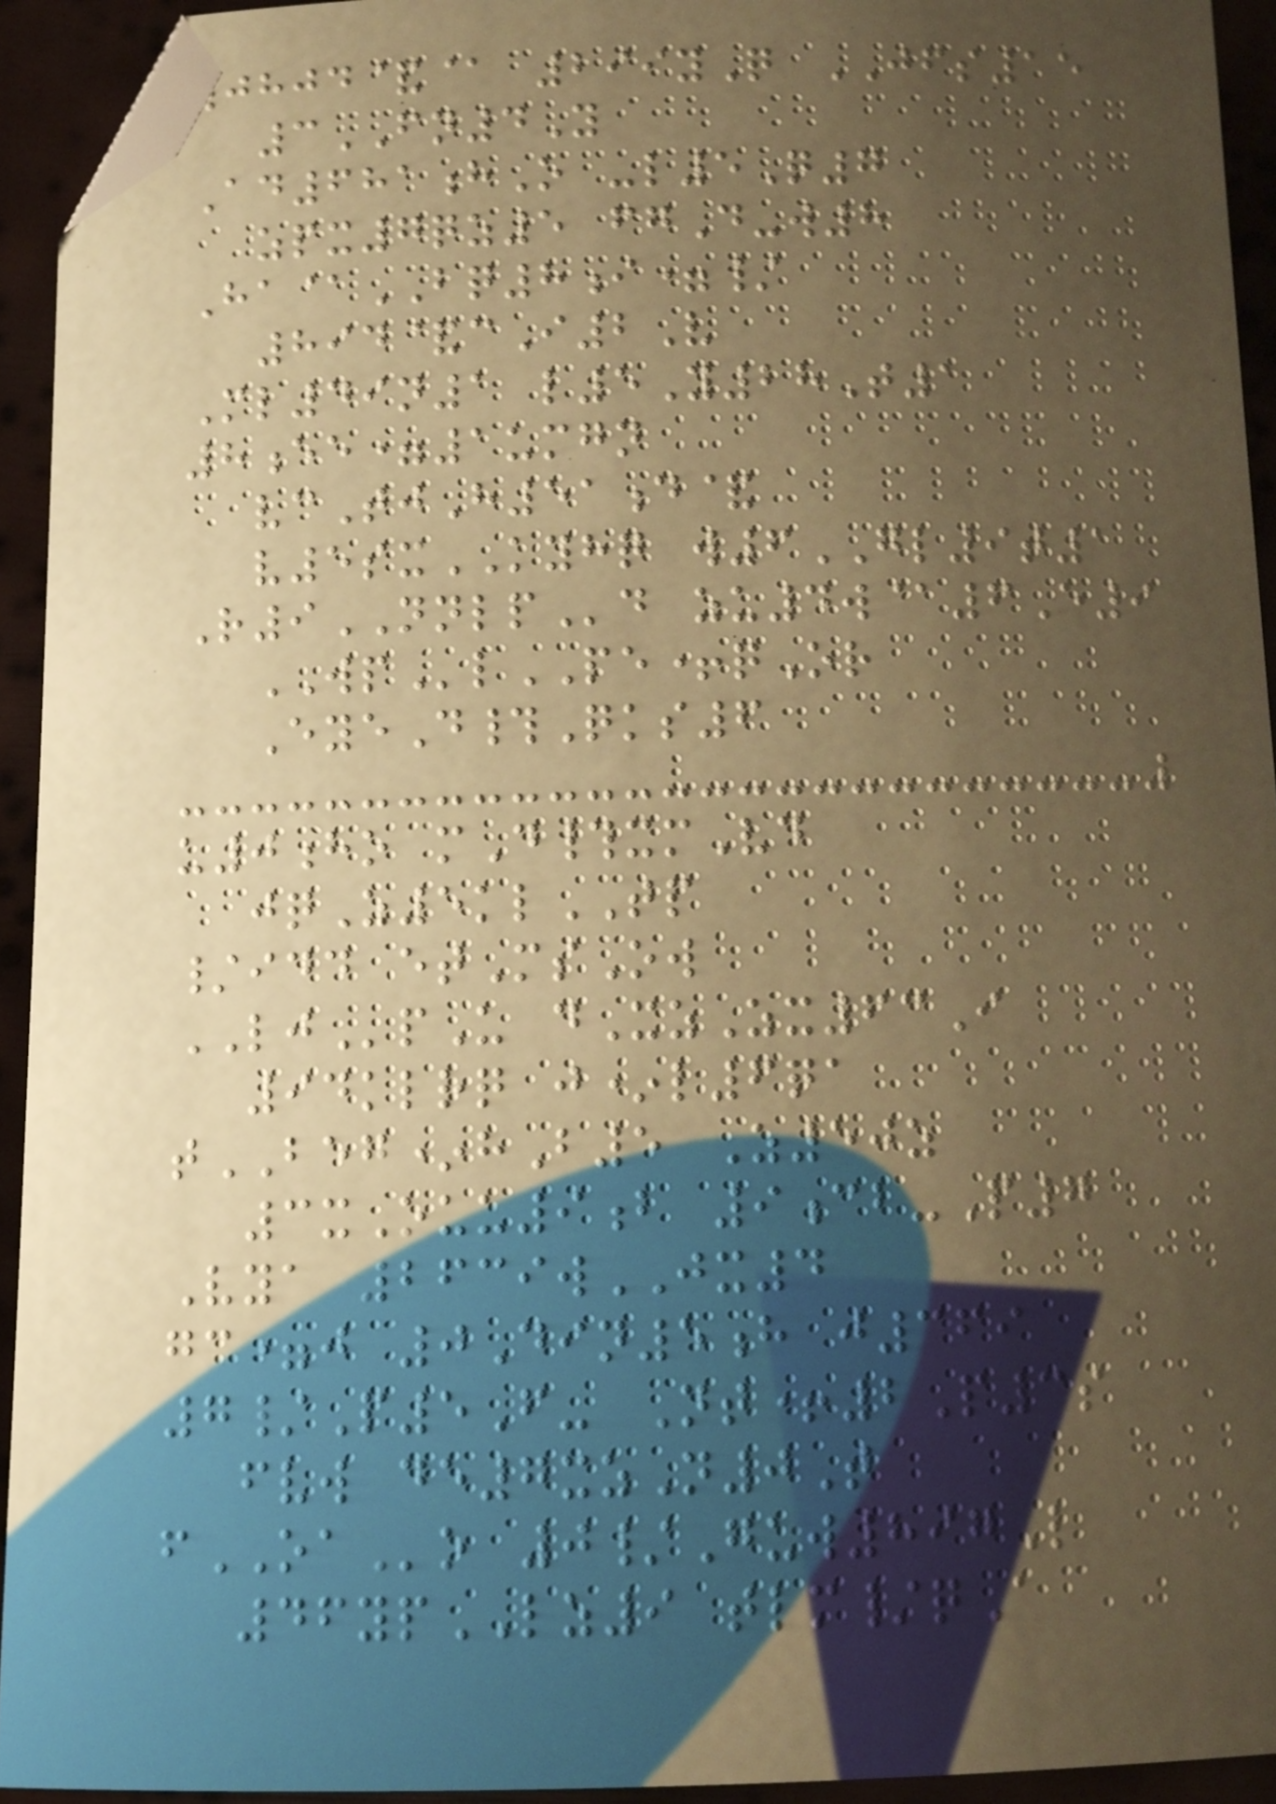0804&@ 299yQ JFS15
3FN4Y
Ad681hO -l5Q7
zpx7qz5 fgD-w8
Ha@BQ8i=/
894&cI2V
Ml49n1 l5Y28T1
8ee=1umgn
vcTjH51d&
v5sxKYHQ w6GL9t1
R9NNLPd zu4w@6E9
WPlPE+qOr
EyeD#Qks6
u0ho mD#xmVd
jqZ5klTP
/idd etMsOw
LJpU dXzZx63I
94klrq j*l6qa
tBEG*hB5 Z50z
3xOuu9b 9cb-P7
Vya 2639wJX4
gc=j 0Din5h j369
7/P5F- Nt+2P3s
fvw de7xzN0T
fOAo 0/Guw897L
46ypLZ9 tlm/qA
